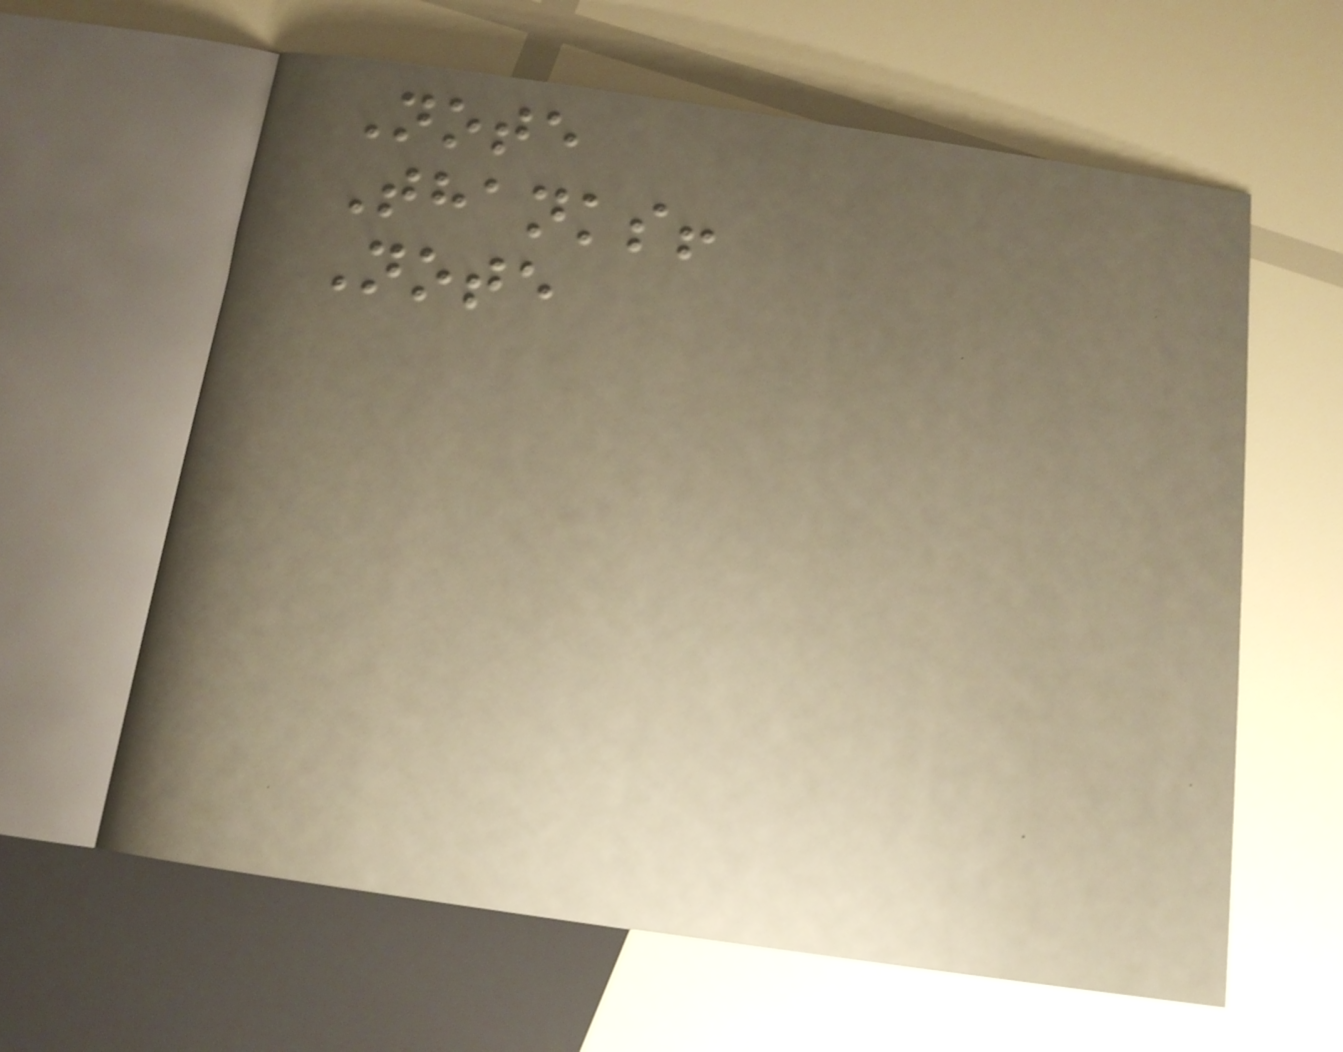Note
Thanks!
Note
